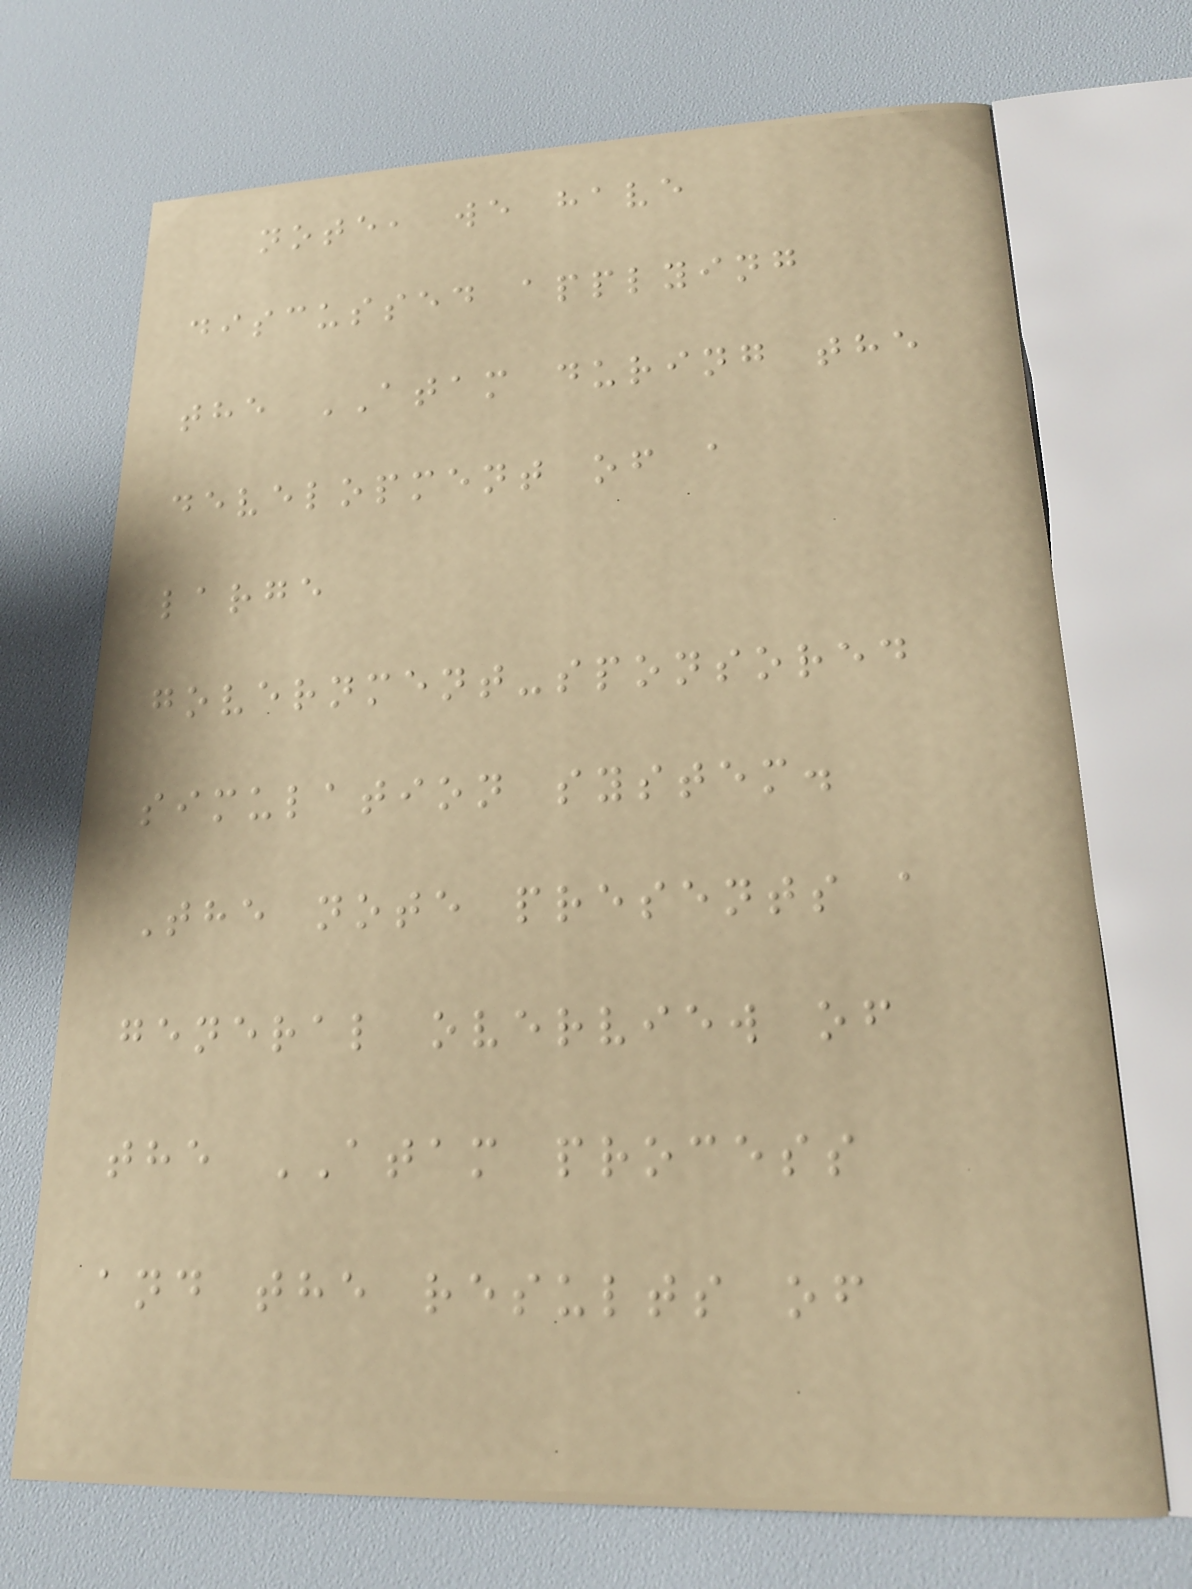note, we have
discussed applying
the ATAM during the
development of a
large
government-sponsored
simulation system.
The note presents a
general overview of
the ATAM process
and the results of
